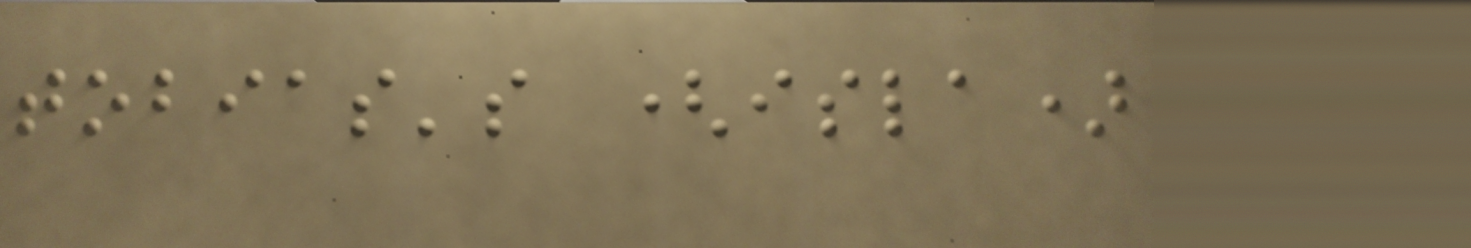tobias's (isla)
